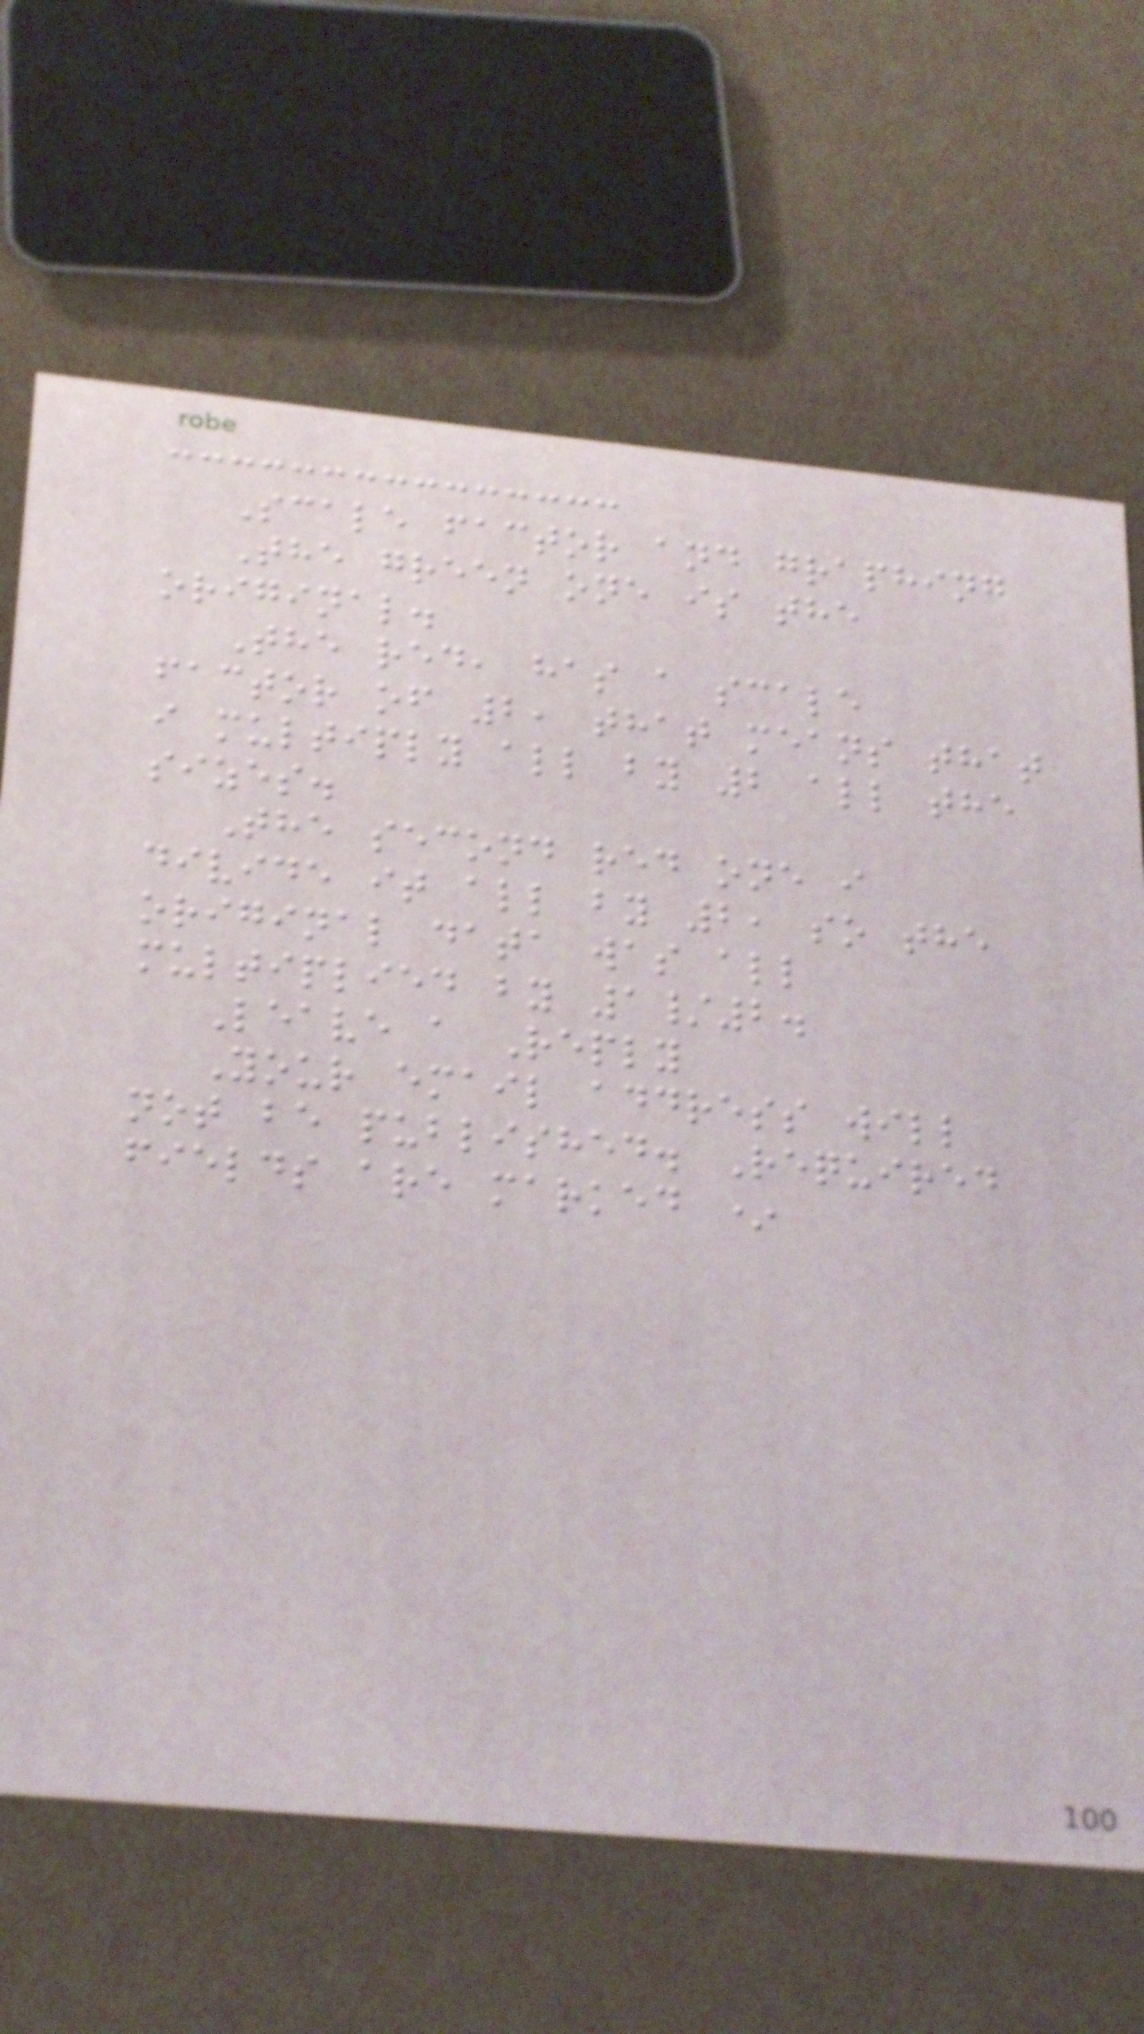Scale factor and graphing
The green one is the
original.
The red, has a scale
factor of 2, that means that
i multiply all by 2 all the
sizes.
The second red one i
divide it all by 2, so the
original data was all
multiplied by 1/2.
Leave a Reply
Your email address will
not be published. Required
fields are marked *
